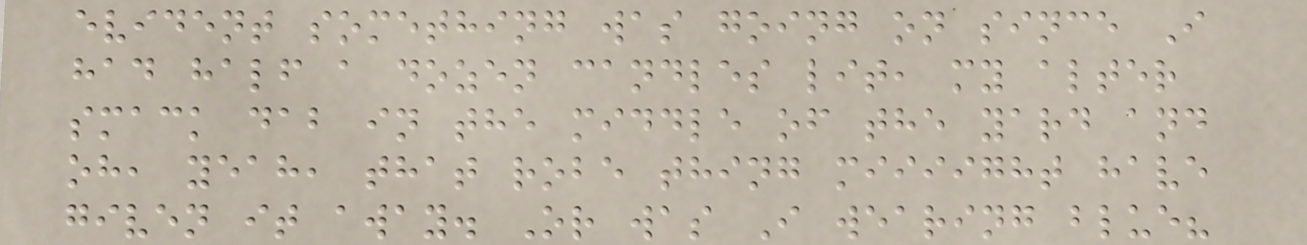evident something was going on since I
had half a dozen candles lit, my alter
smack dab in the middle of the yard and
oh, yeah, that robe thing miiiight have
given it away. Or was I wearing blue?
